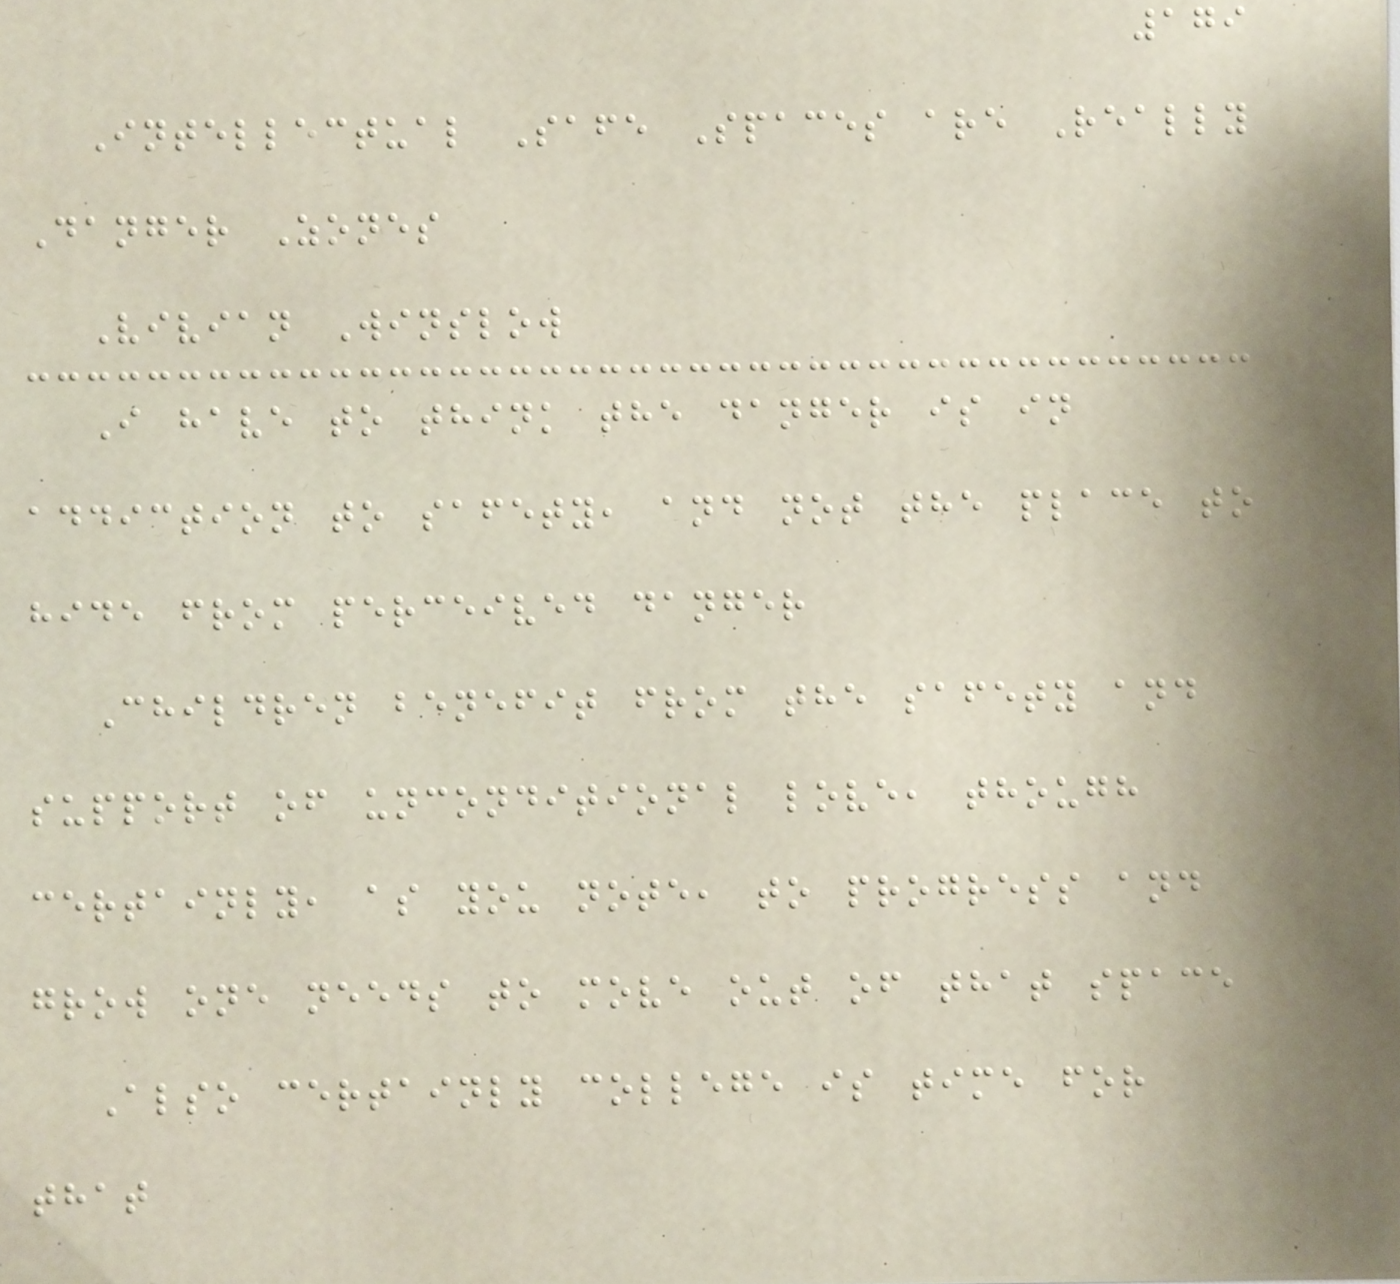179
Intellectual Safe Spaces are Really
Danger Zones
Vivian Winslow
I have to think the danger is in
addiction to safety, and not the place to
hide from perceived danger
Children benefit from the safety and
support of unconditional love, though
certainly, as you note, to progress and
grow one needs to move out of that space
Also certainly college is time for
that
